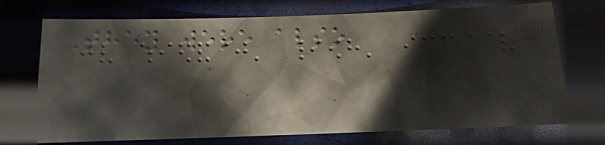They were also
